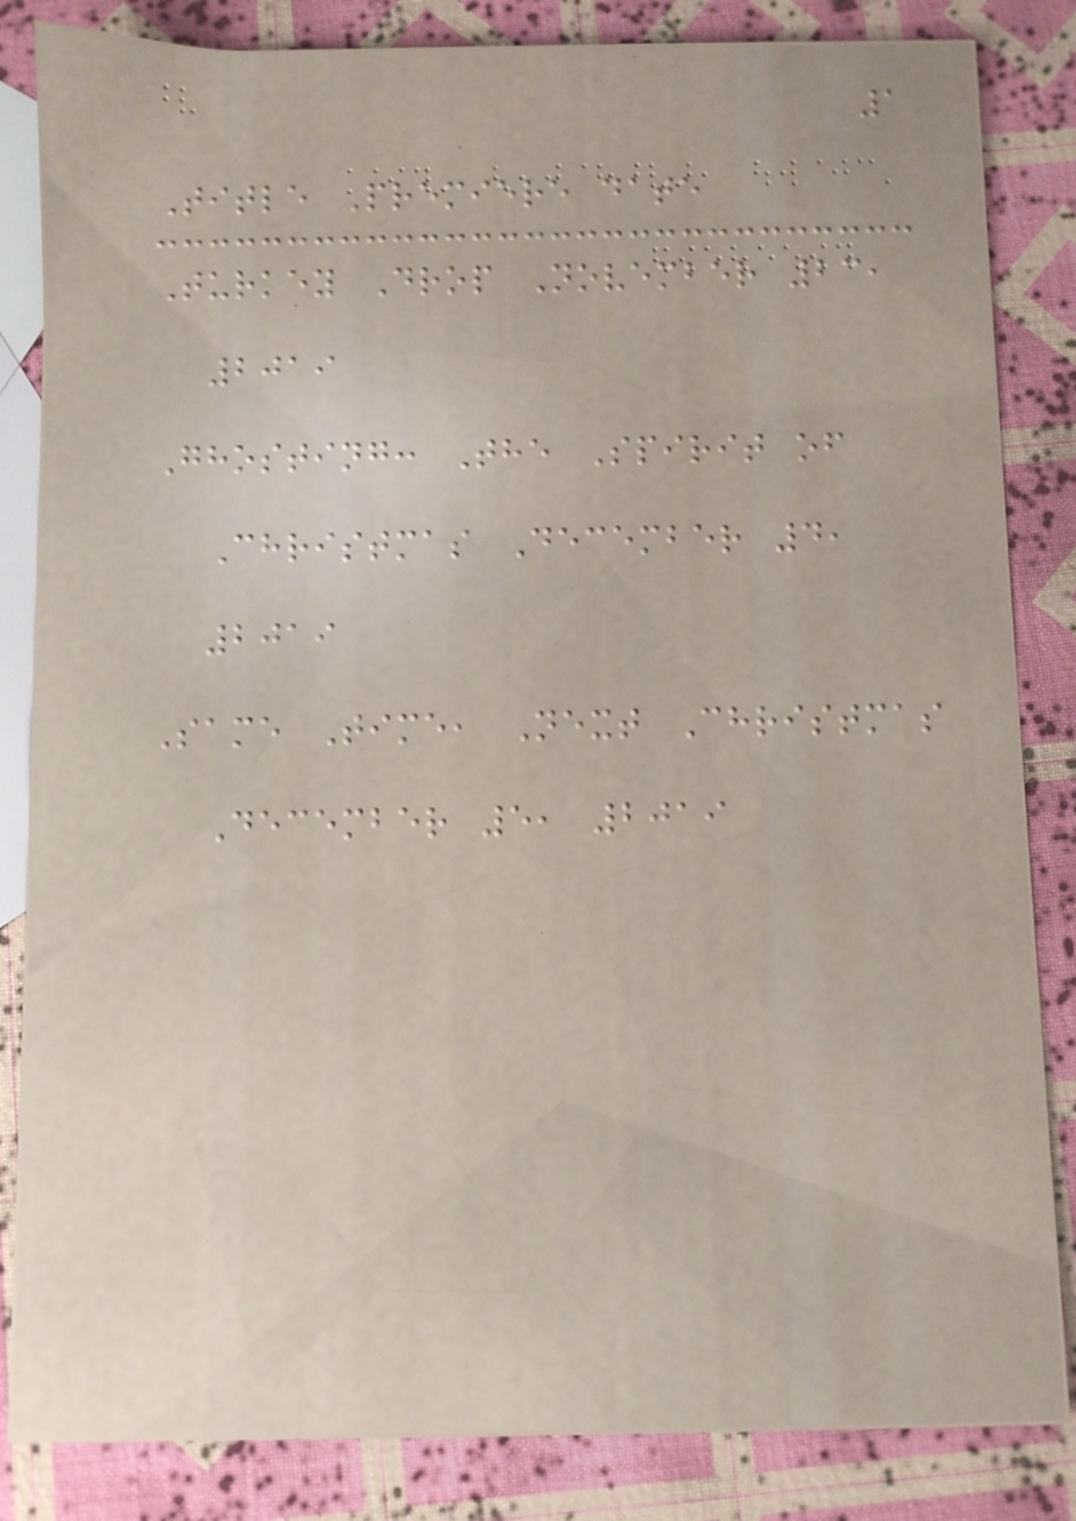1
Title Premiere date
Turkey Drop November 23,
2019
Ghosting: The Spirit of
Christmas December 4,
2019
Same Time, Next Christmas
December 5, 2019
